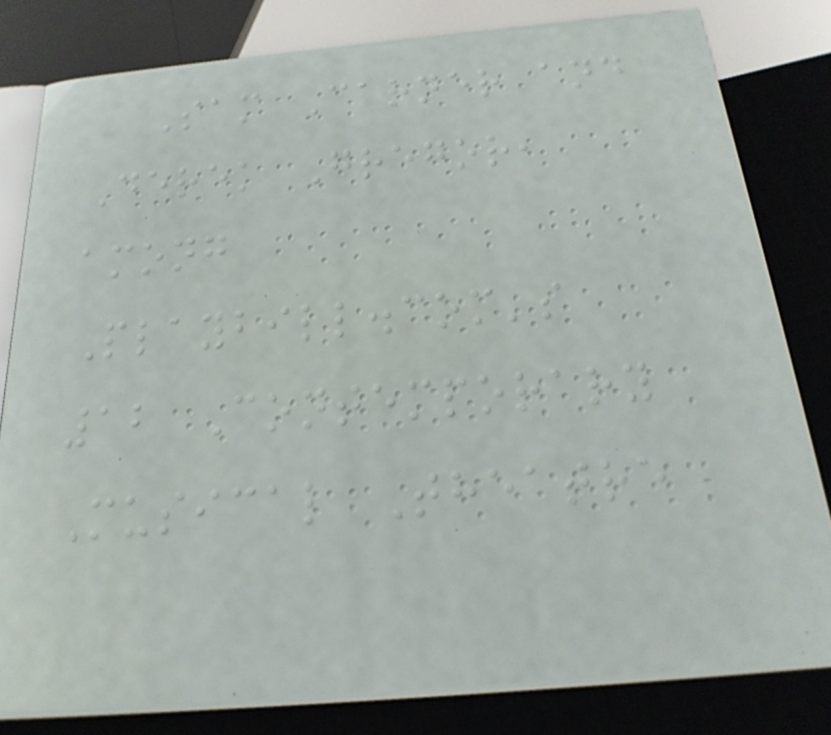Sam Carner and
Derek Gregor,
among
Playbill.com's
12 Contemporary
Musical Theatre
